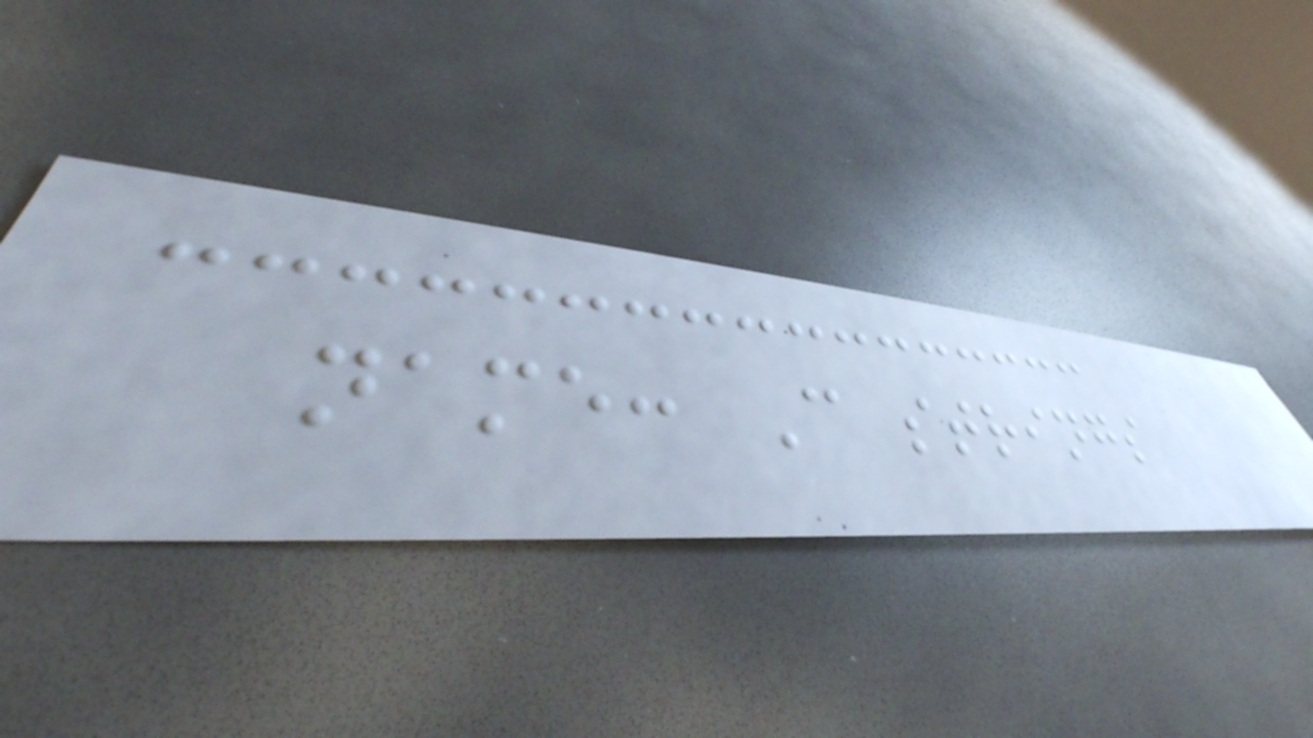name: C strings
